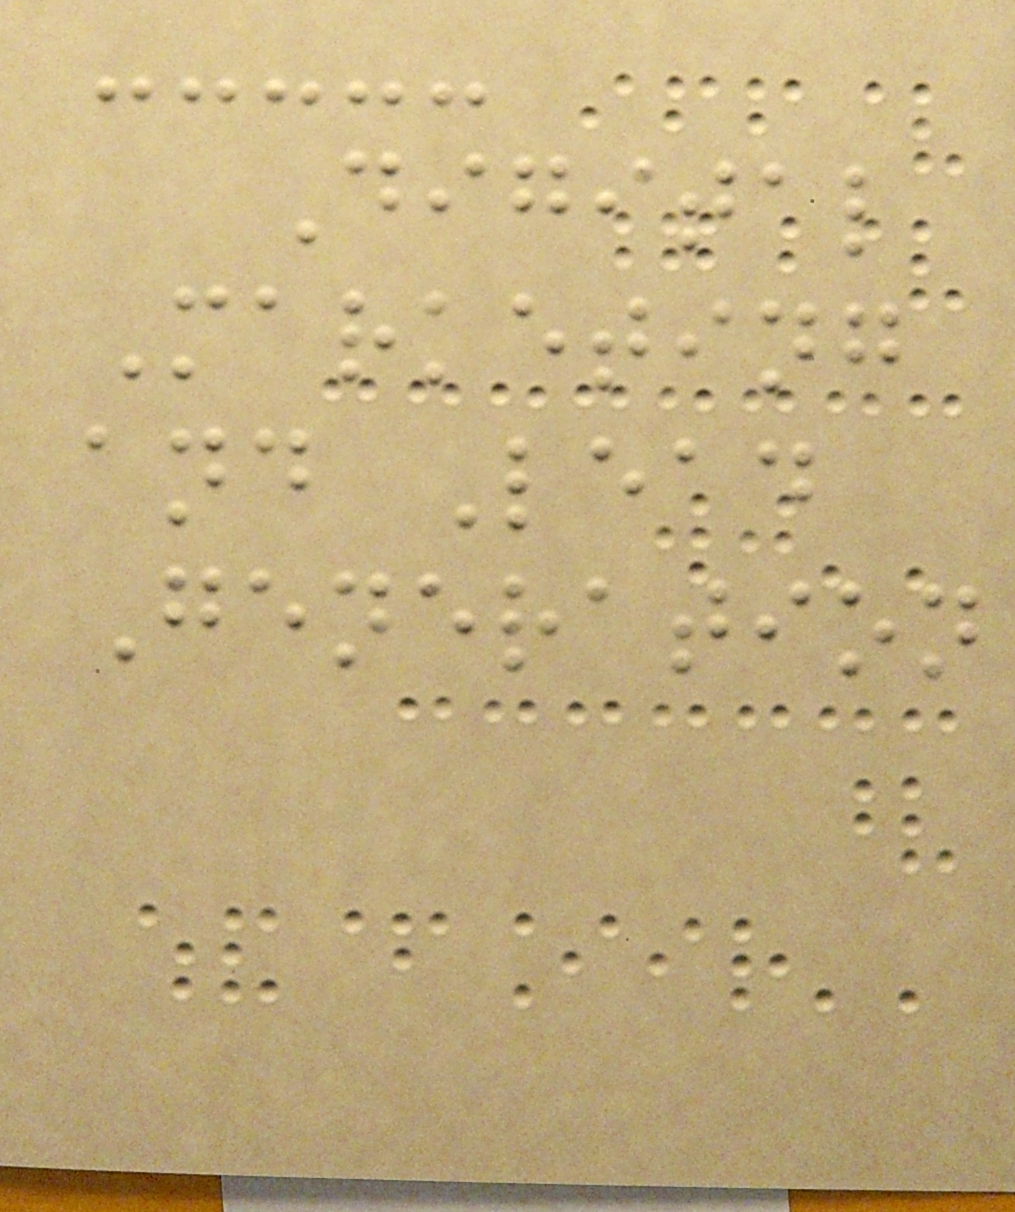Digital
Marketing
and Lead
Generation
